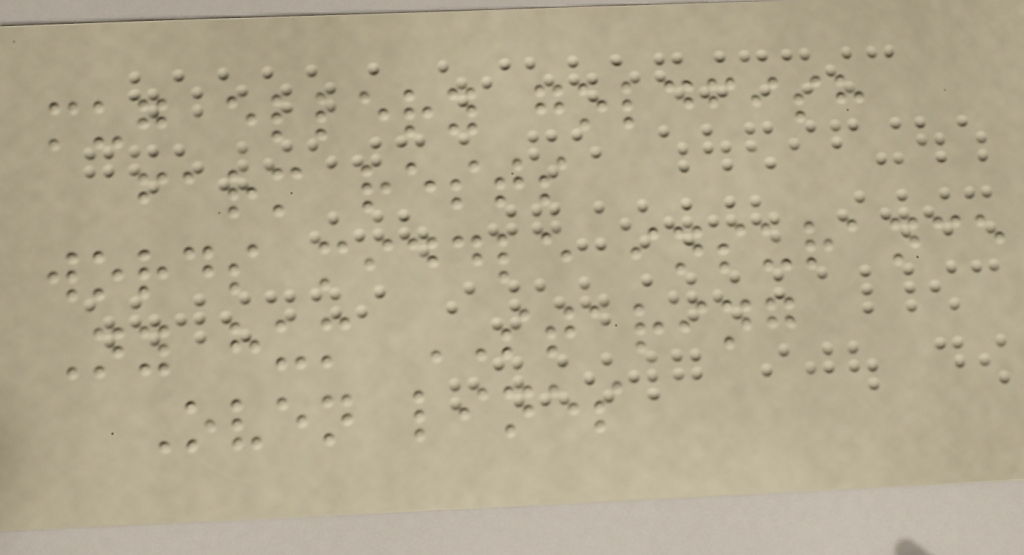mug ellery goldfish
farm rests
words middle insurance
Ny hum STARING
Oven lines
